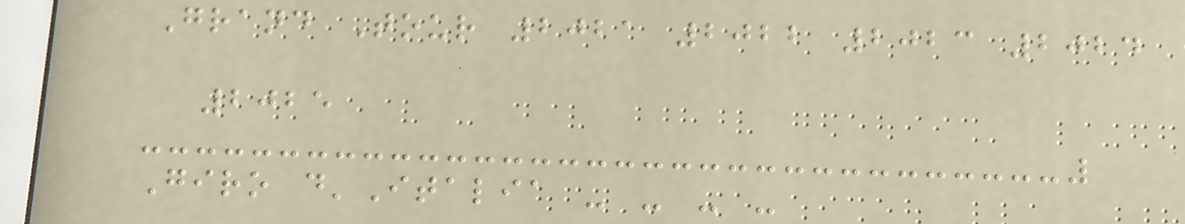Grand Tour 2021 2022 2023 2024
2025
Giro d'Italia - - - -
